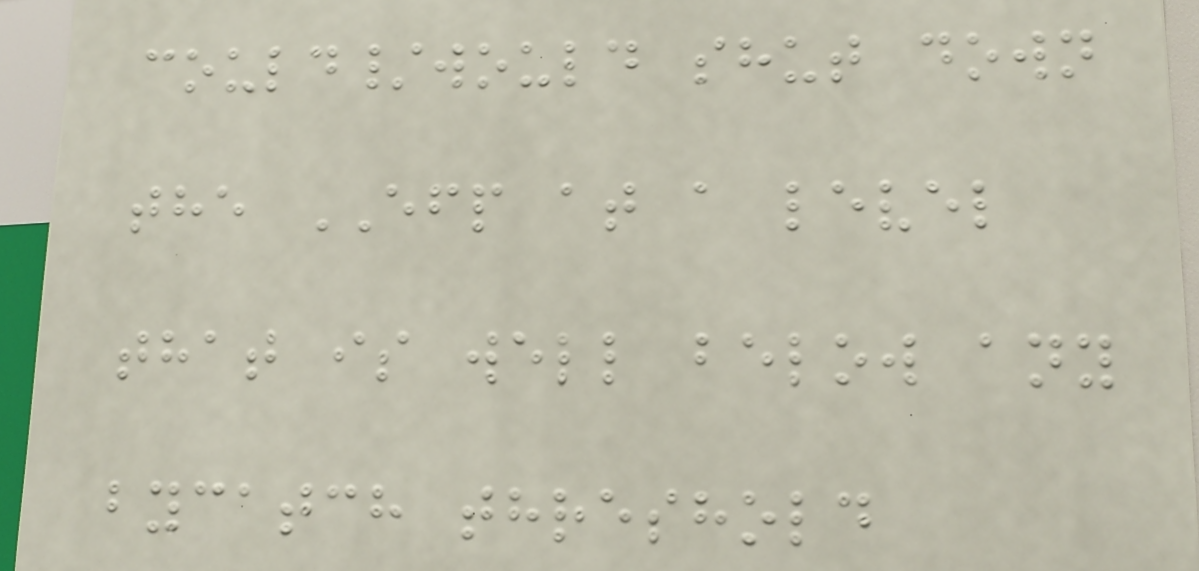could/would shut down
the EFP at a level
that is well below any
bycatch threshold
